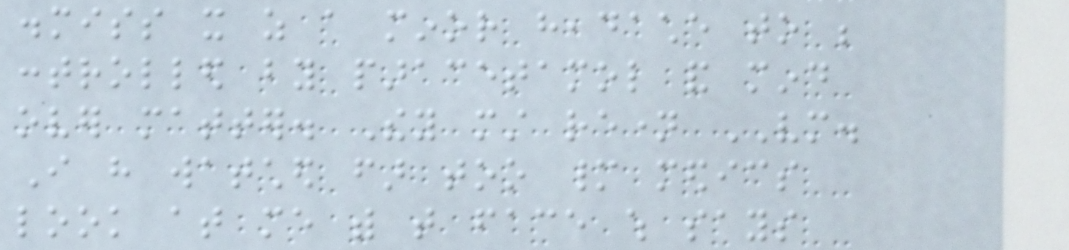dismiss it as a minor headache to be
controlled by paracetamol and mind
over matter. They must rename VM.
I have watched far too many medics
look at me with that face which says
